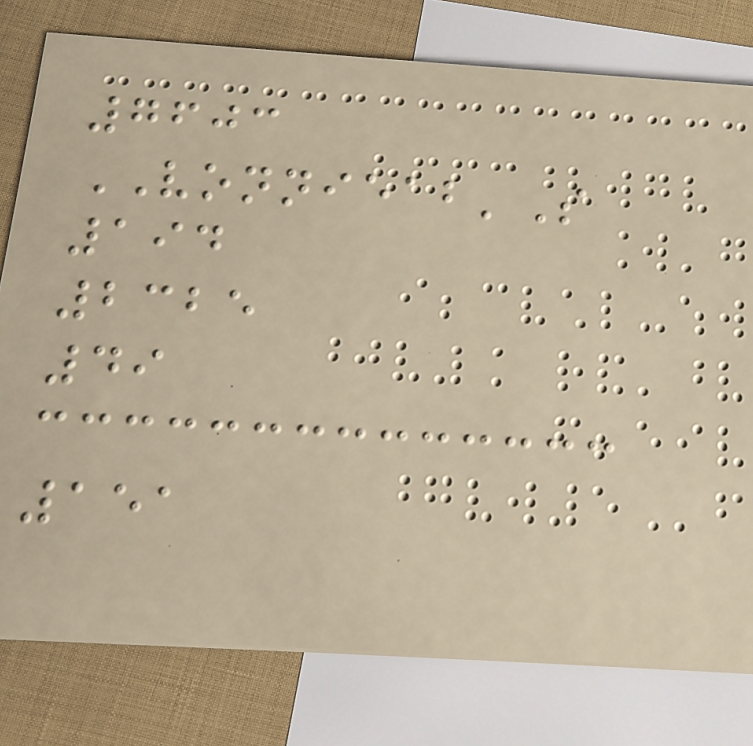7603
VONNIEAB'S
194
2325
49
151
